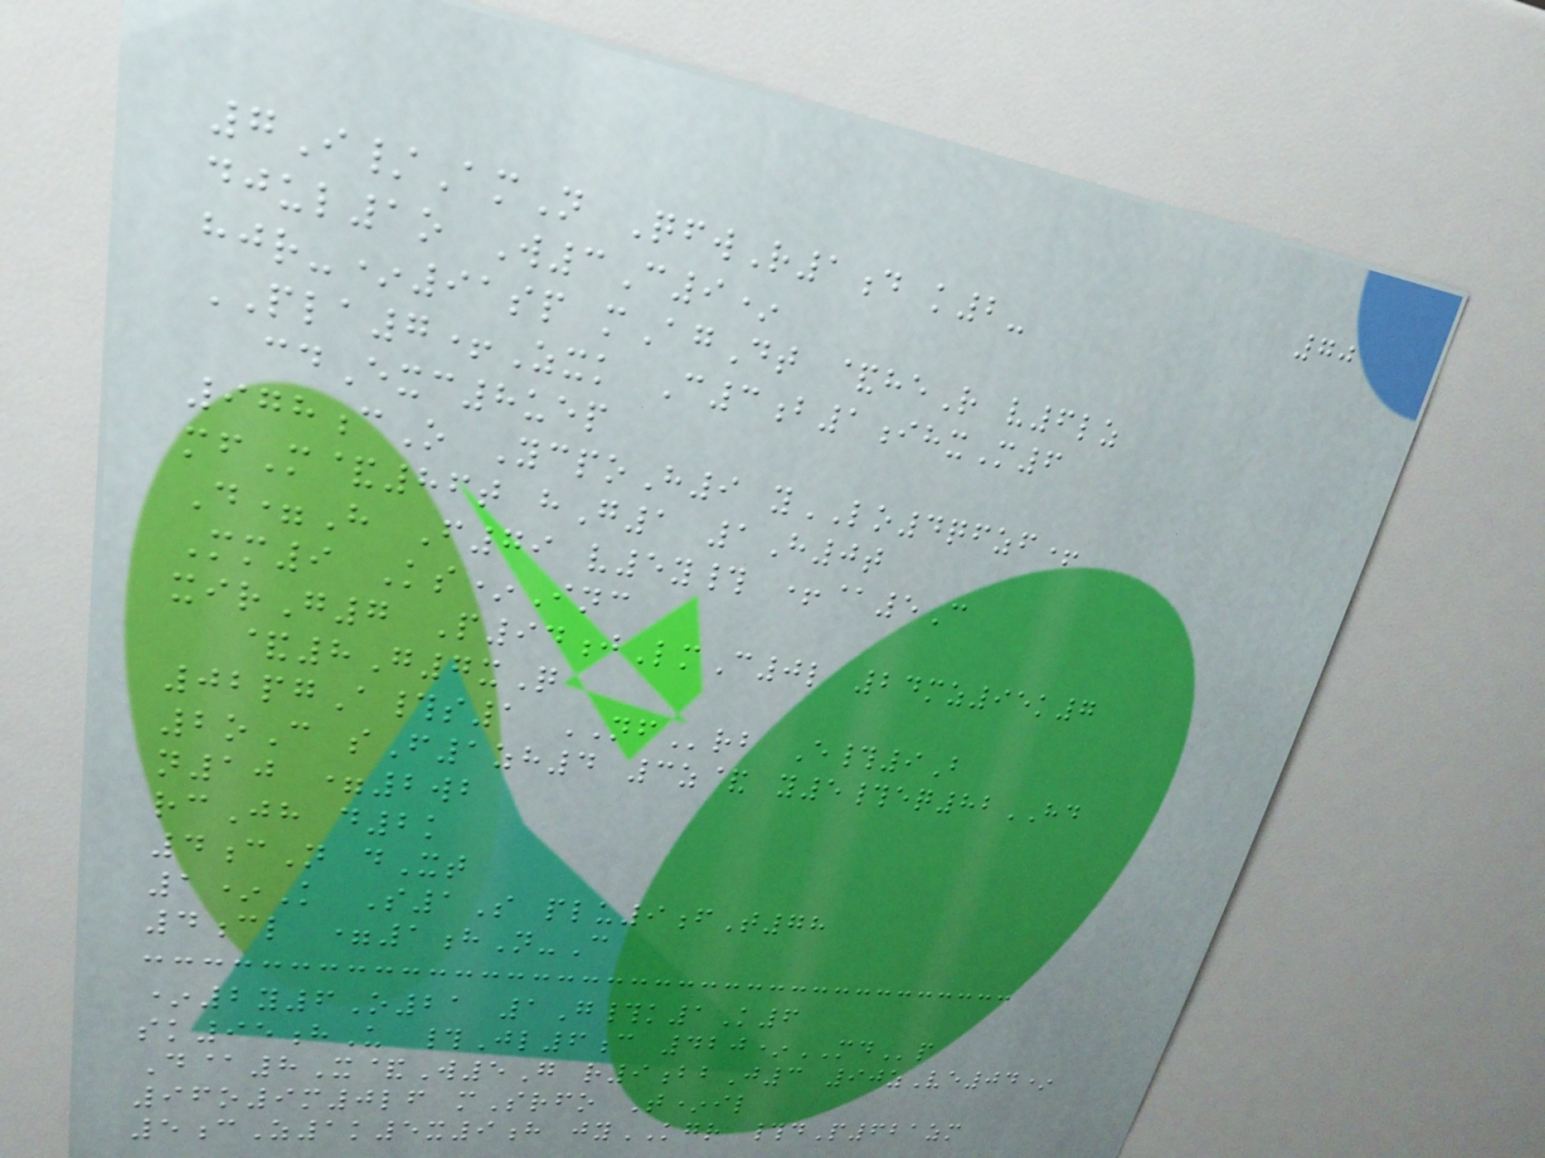70
7I/AmN QfwR1d k2-
djul1o W3C9*
hjr-*91sp mAgDt &heR v6lz
PLA7+Zxk C3b1ihxM6
cdExc8uep
978cO YcpoH9 yLO4qfzf+
mfM&86t hG1 1H0t
D=H F79 v5y# +@5C
Mm9 Ks*Inc
xirG7 P94jLmC0l 24mz95k7
&8G7xQ
02pgA#s1 NFrb E#9B
2oC sF1zh4 3z& y5#eq82HD
n10 =2wb
rcJh d2k
4cN dXt
1*K S1S plu9fT78
4cl =1hN-C
*2y6O21 1G#k1K6
sk95hU #Jl6c 420*MDp
D@8X&W5G r9bbJ3 90zVe04*
96o9m0lf mSrfo T*il
5cZ1k5x9h jyKGR #dP621zm
